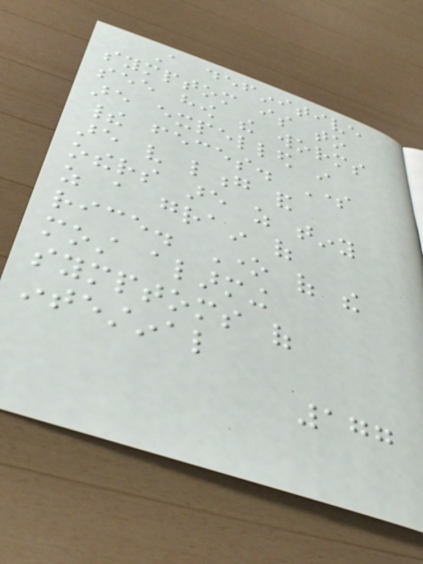A definitive
symptom is to
see how the worms
are expelled in
their feces. Some
are very long and
others are as tiny
as a grain of
rice. One of the
most alarming
symptoms of
intestinal
177
